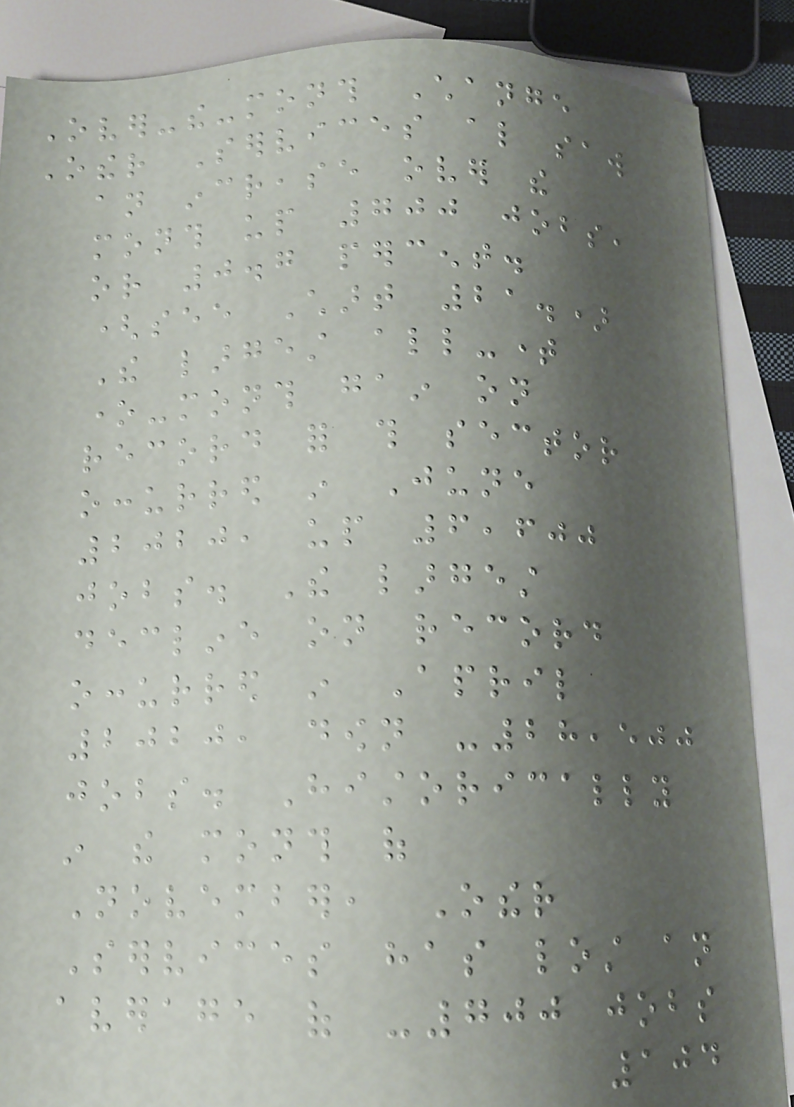Over-the-month Change
Other Services also saw
an increase over the
month up 700 jobs,
or 0.7 percent.
(see Chart 21.)
The largest all-time
one-month gain on
record for this sector
occurred in June
2020, up 6,600
jobs. The largest
decline on record
occurred in April
2020, down -28,500
jobs. Historically
in the month of
November, Other
Services has lost an
average of -700 jobs
104
